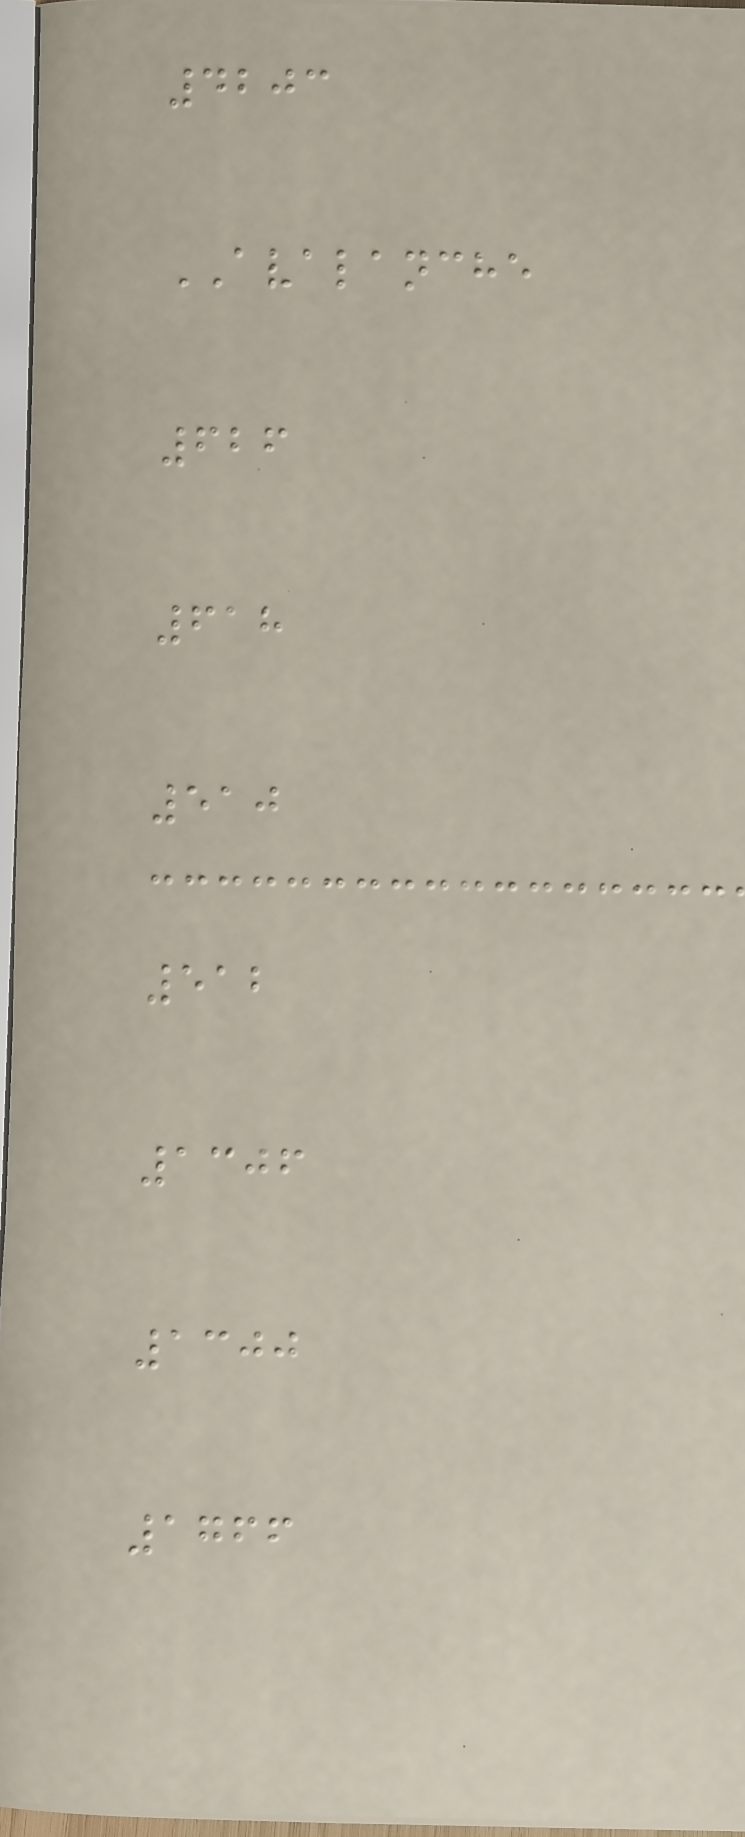4203
AVALANCHE
626
618
510
512
1306
1300
1766
